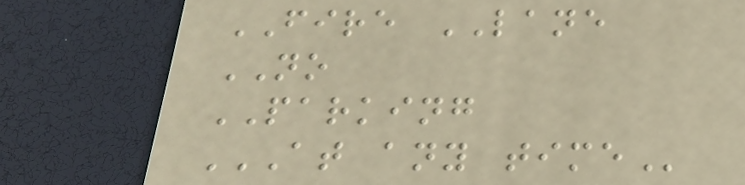FIRE LANE
NO
PARKING
AT ANY TIME
